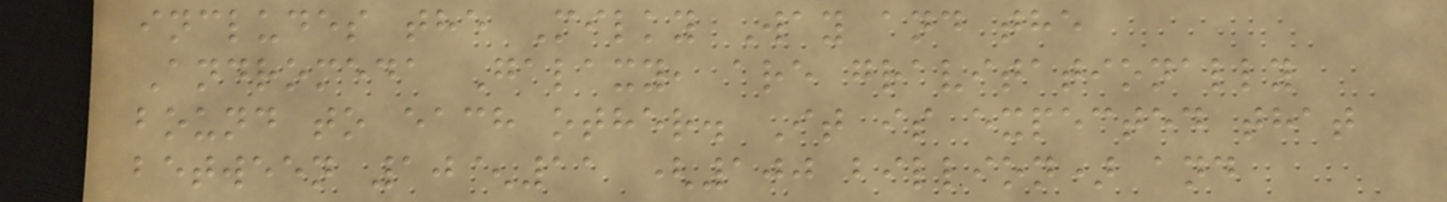includes the Milky Way and the
Andromeda Galaxy, are gravitationally
bound to each other. It is expected that
between 10^11 (100 billion) and
